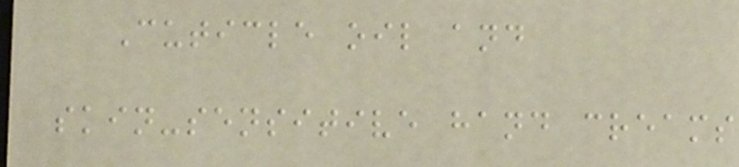Cuticle oil and
skin-sensitive hand creams
